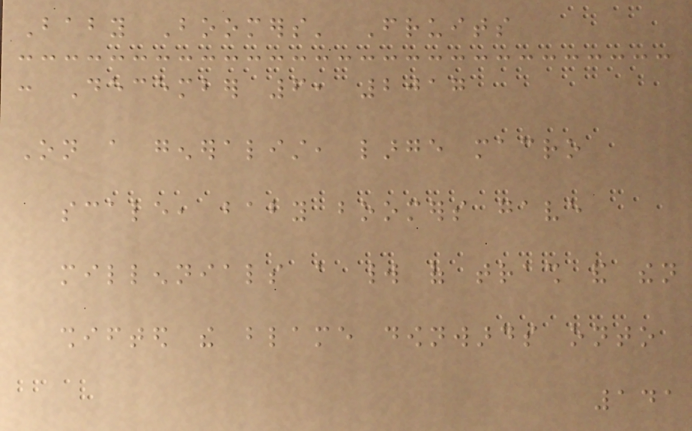Baby Boomers' Fruits
: December 6, 2017
On a generalist, large macro
scale, baby boomers gave
millennials a world of trash and then
shifted the blame downwards onto
141
